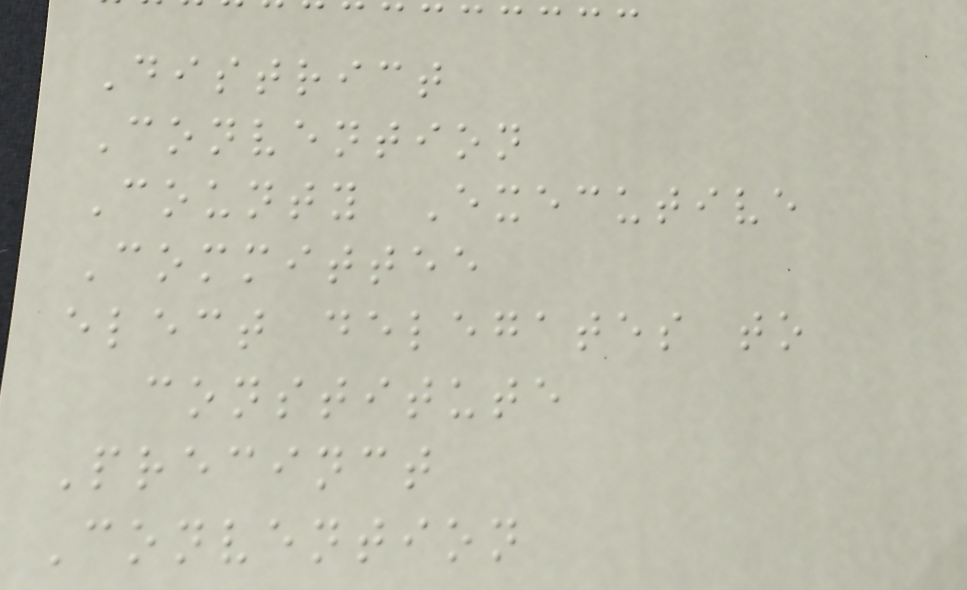District
Convention
County Executive
Committee
elect delegates to
constitute
Precinct
Convention
